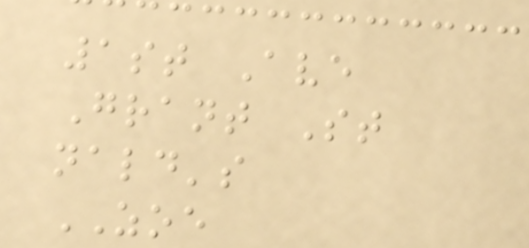1st Ave
Grant St
nald's
ZOE
